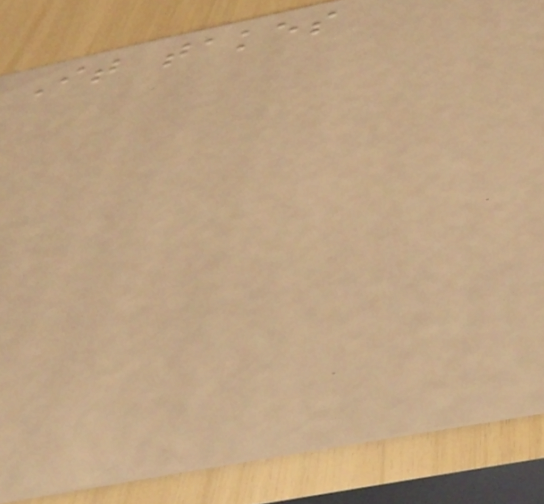It takes
